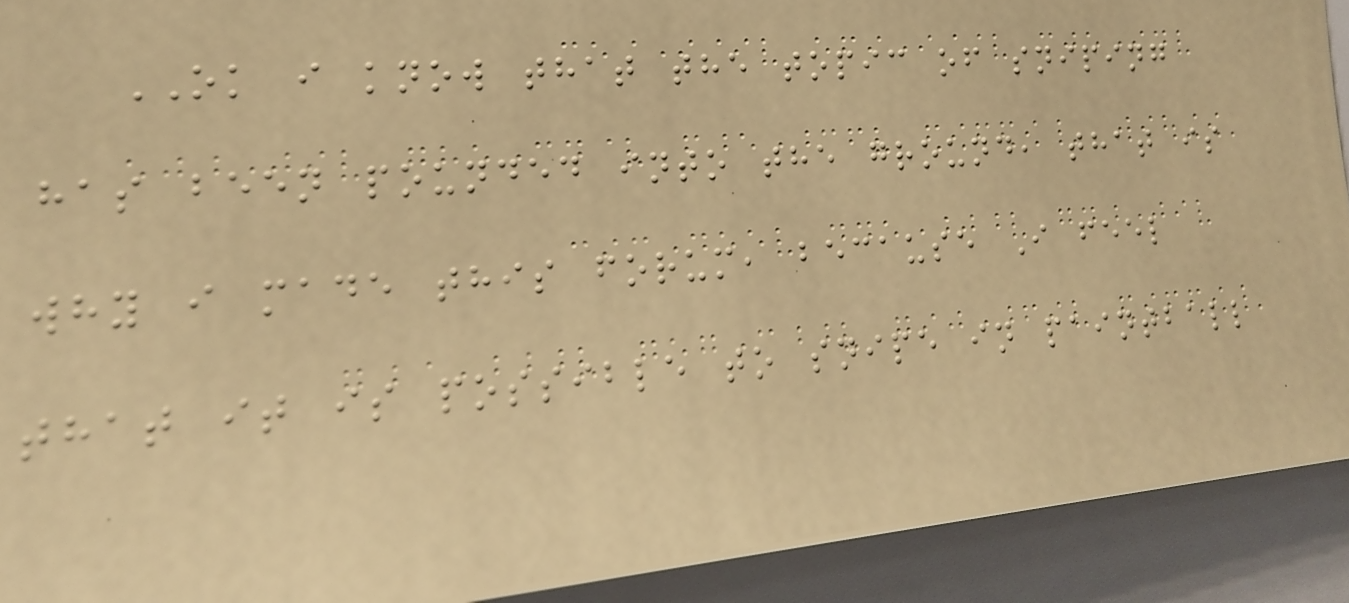OK i know that the topic of sniping
has been pounded into the ground, that is
why i made this forum, because I feel
that it is possible to snipe in paintball
